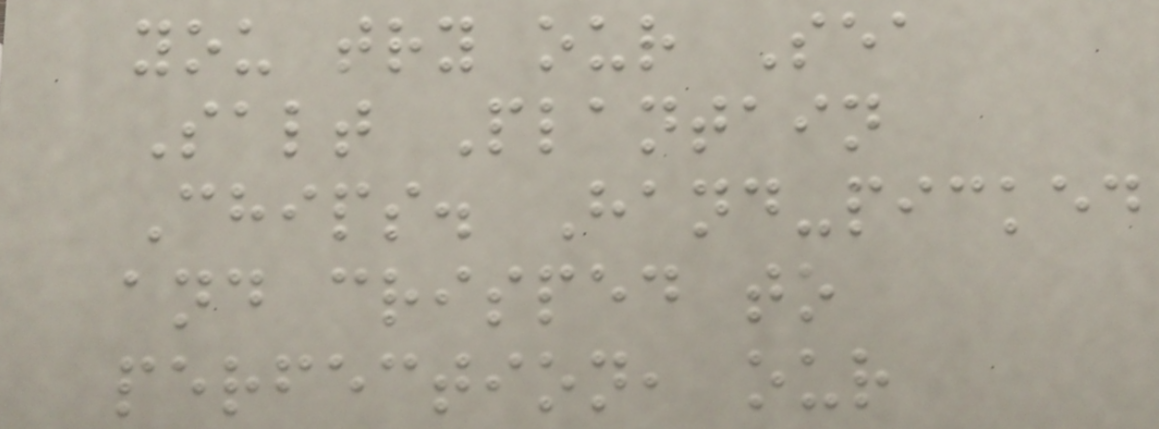you try our Sea
Salt Plantain
Chips. Hand-picked
and crisped to
perfection, our
